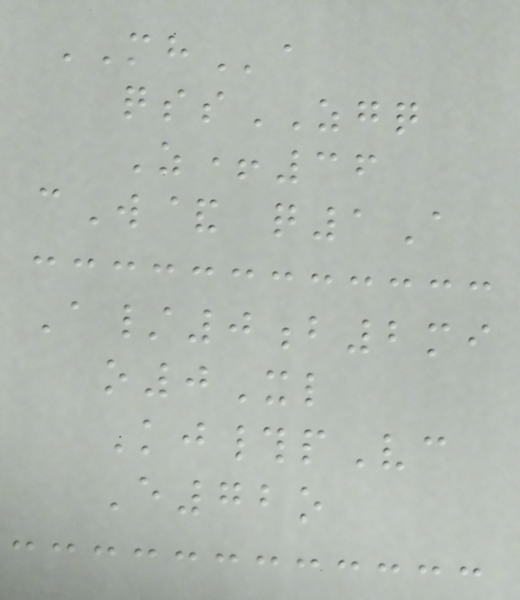MHa
qssZGQ
Z+36
cW& q1A
A/0b2mi
o0Xl
Kj#pVc
E72o
